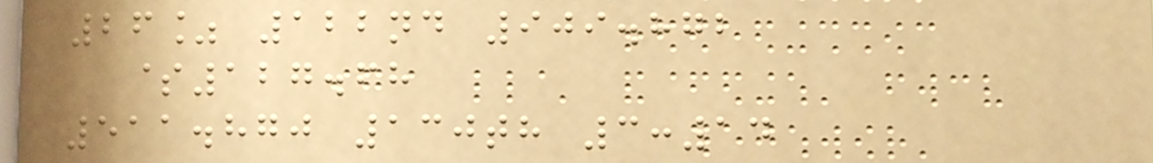26% 122nd 909.872
$127.68
511.870 130th 3:14
